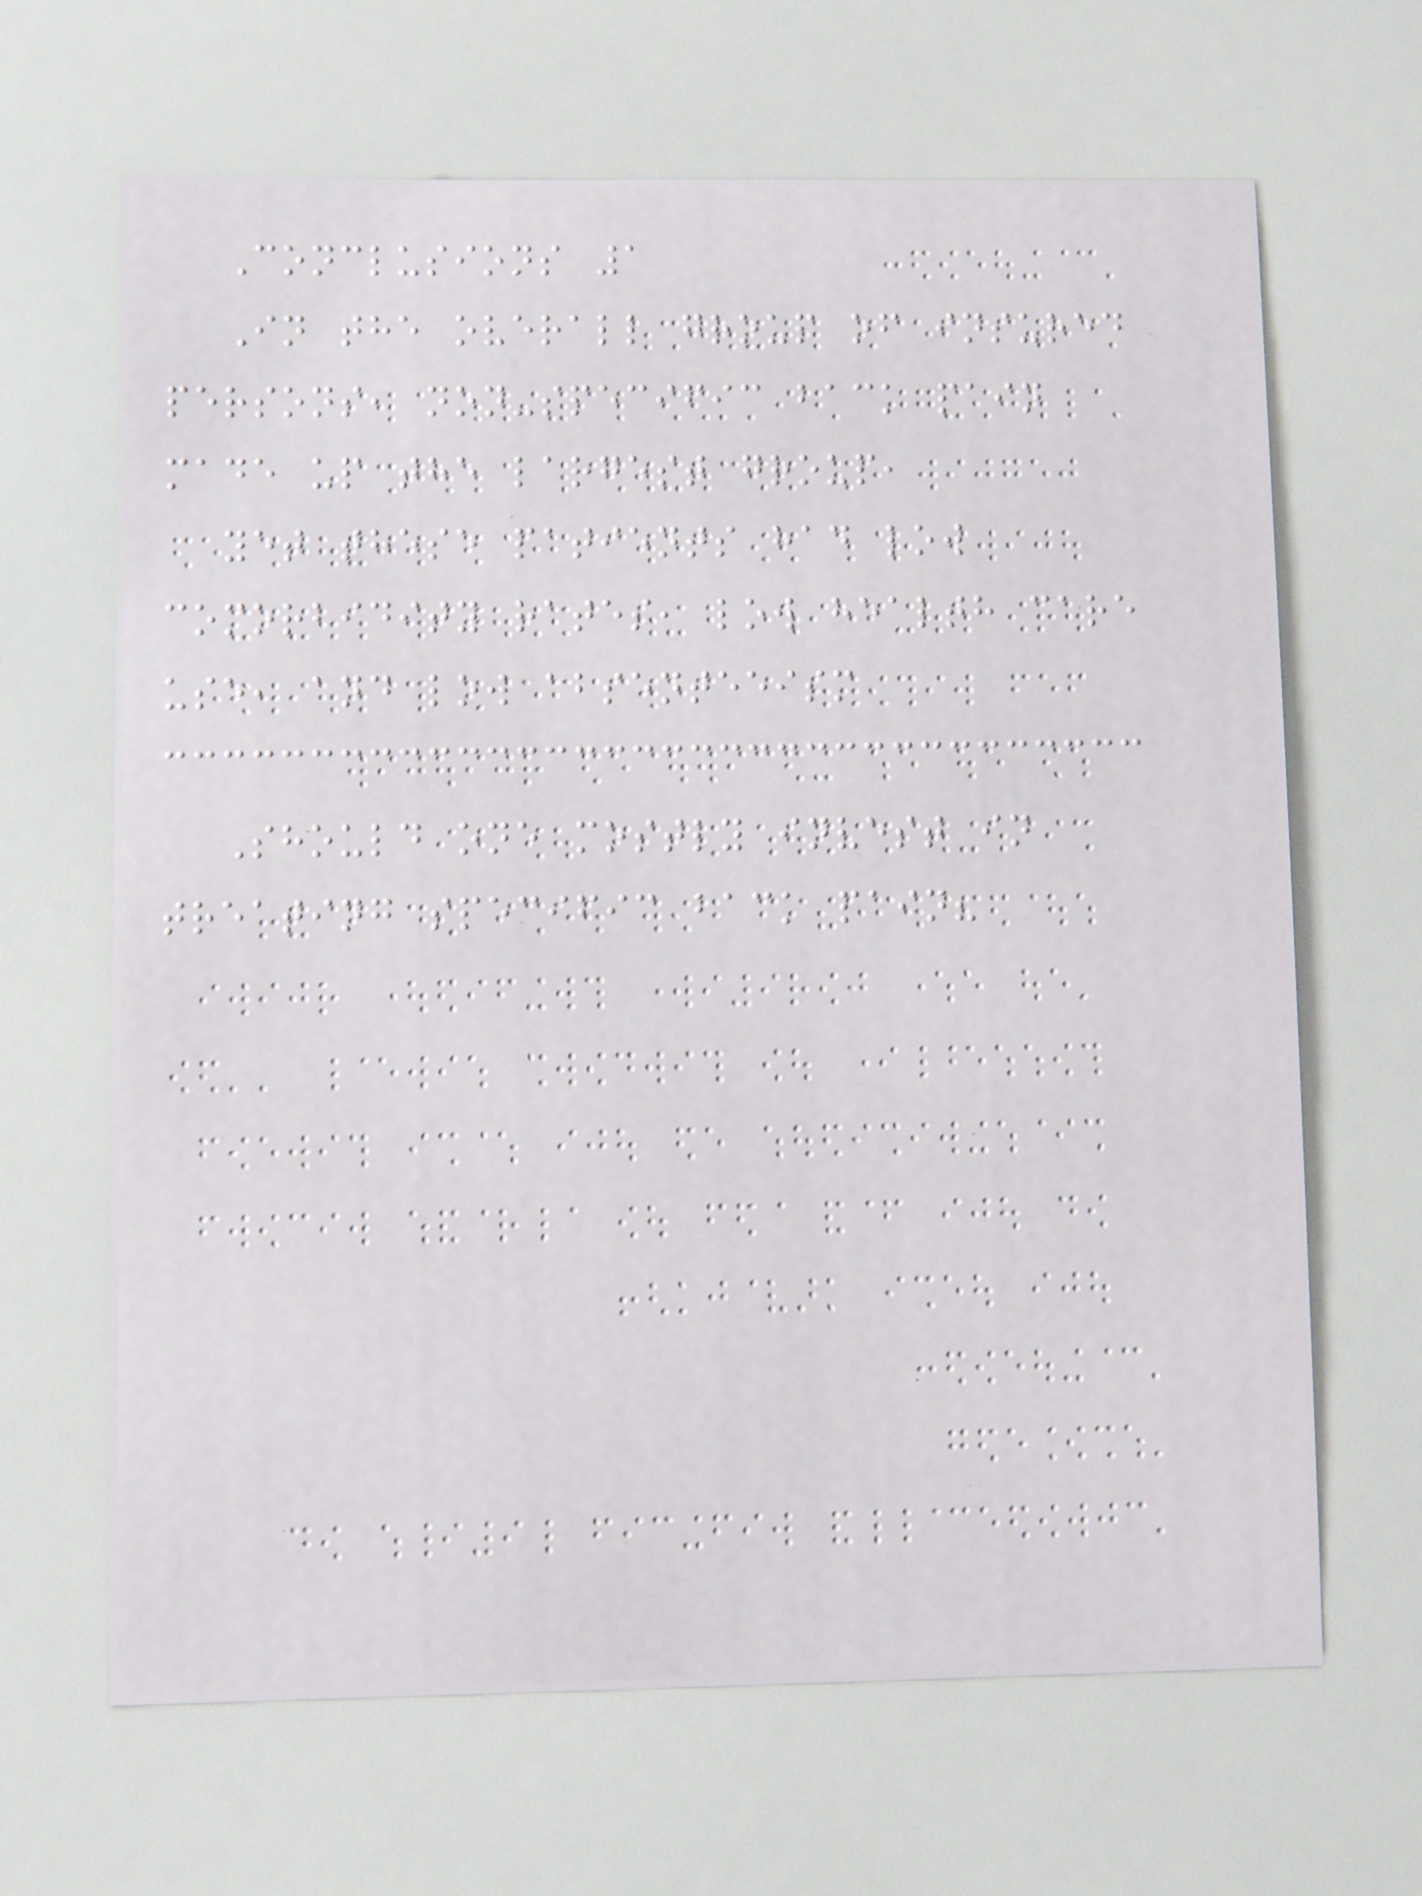Conclusions 1
In the overall group of insured
persons, non-specific back pain
made up the largest group,
yet these patients had low
comorbidity rates, low health care
use, and low absenteeism
Should one mostly invest in
treating specific back pain?
